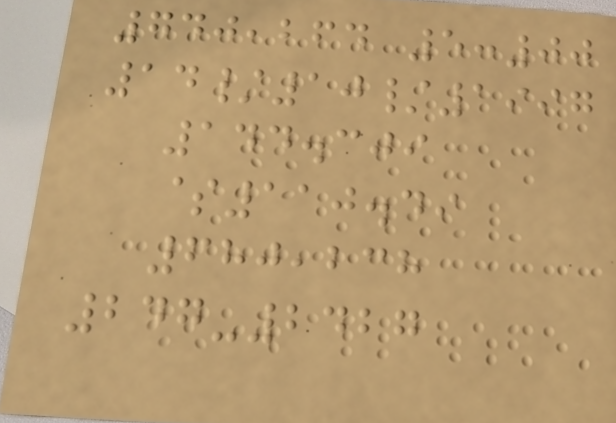740,264 5:00
14/10/1997
144.309
$110.49
680,238
247-2427
